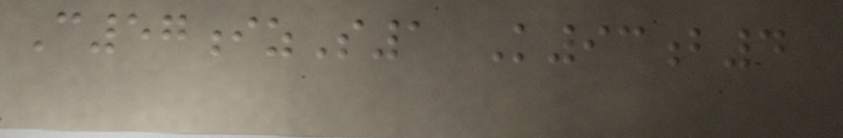C57izS1 K93b4
